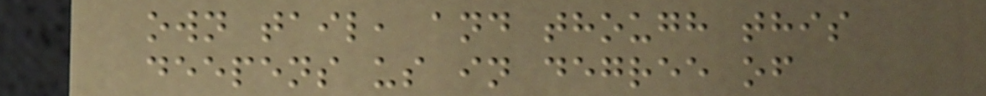own tail, and though this
deepens us in degree of
